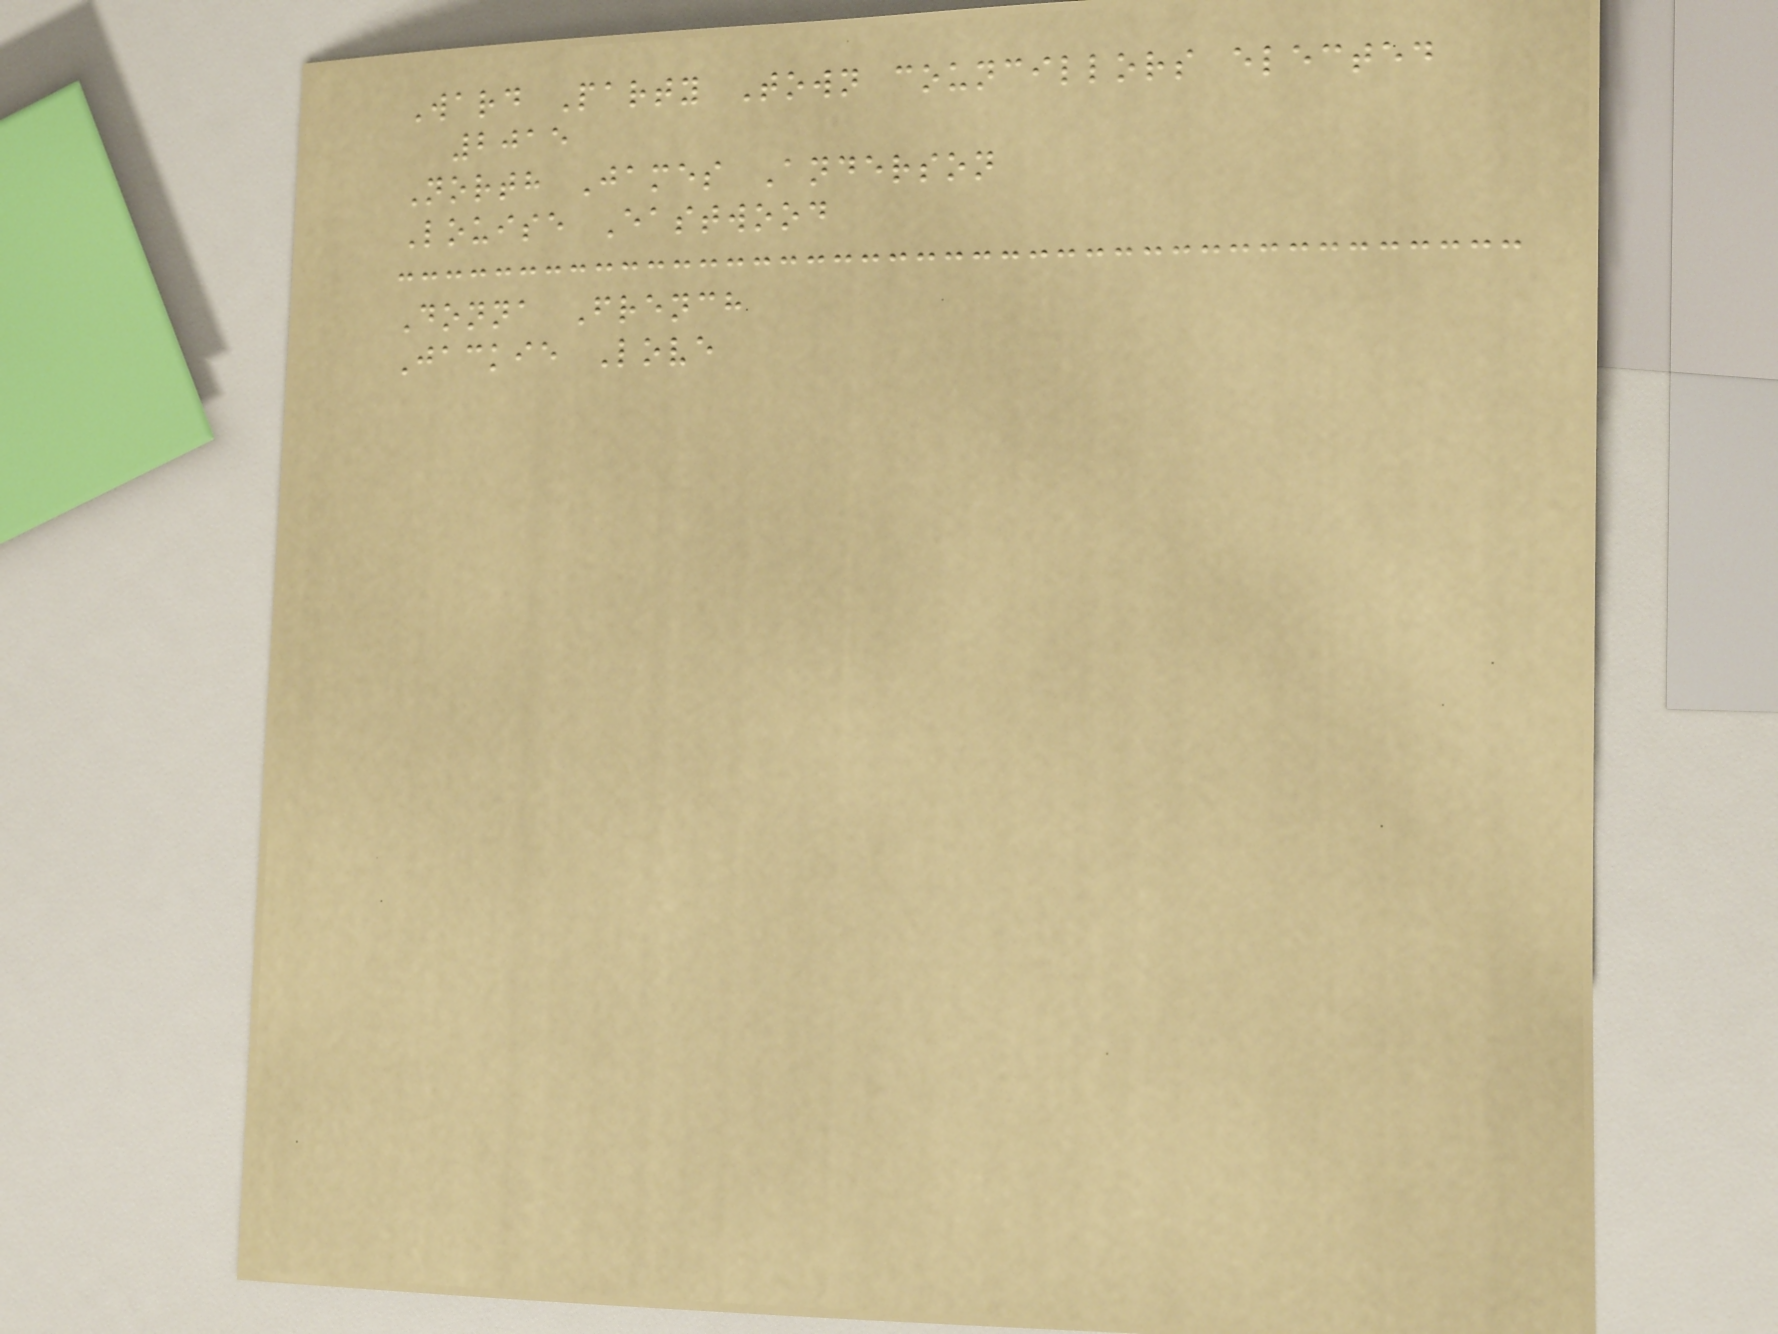Ward Party Town councillors elected
2015
North James Anderson
Louise Eastwood
Donna French
Jackie Love
